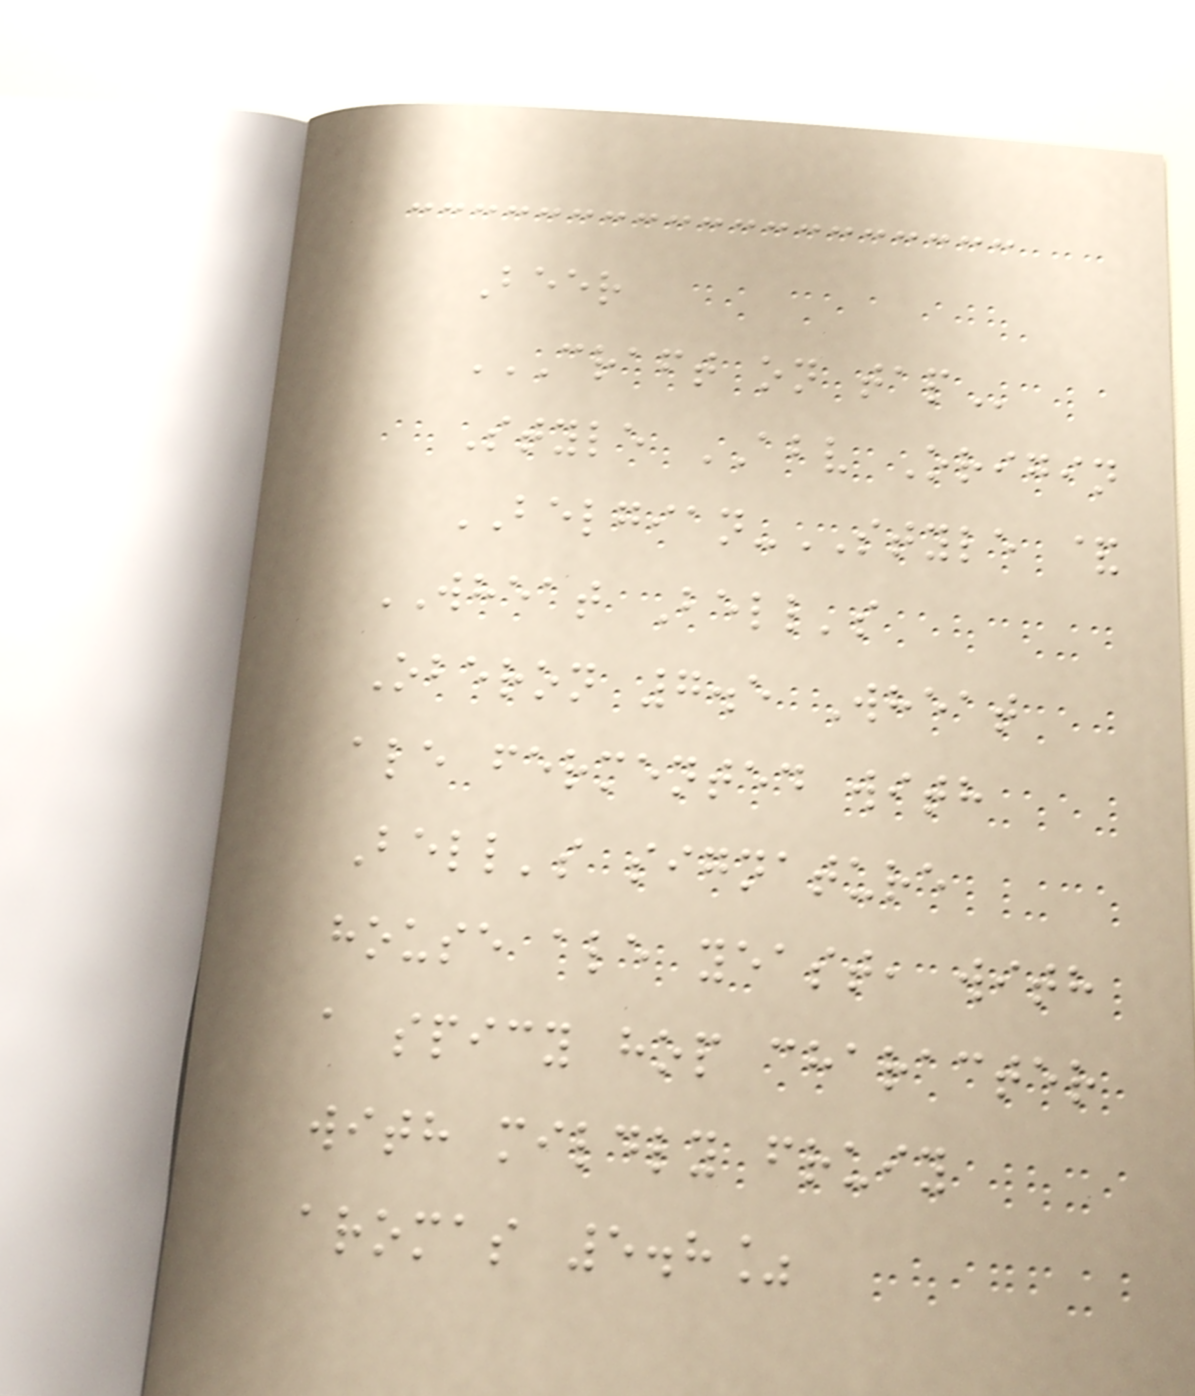Beer
CRAFT ON TAP
Style ABV Origin
BELGIAN-STYLE &
WHEAT Bell's
Oberon 7.5 Wheat
ale fermented with
Bell's signature
house ale yeast, with
a spicy hop character
with mildly fruiy
aromas 5.8%
